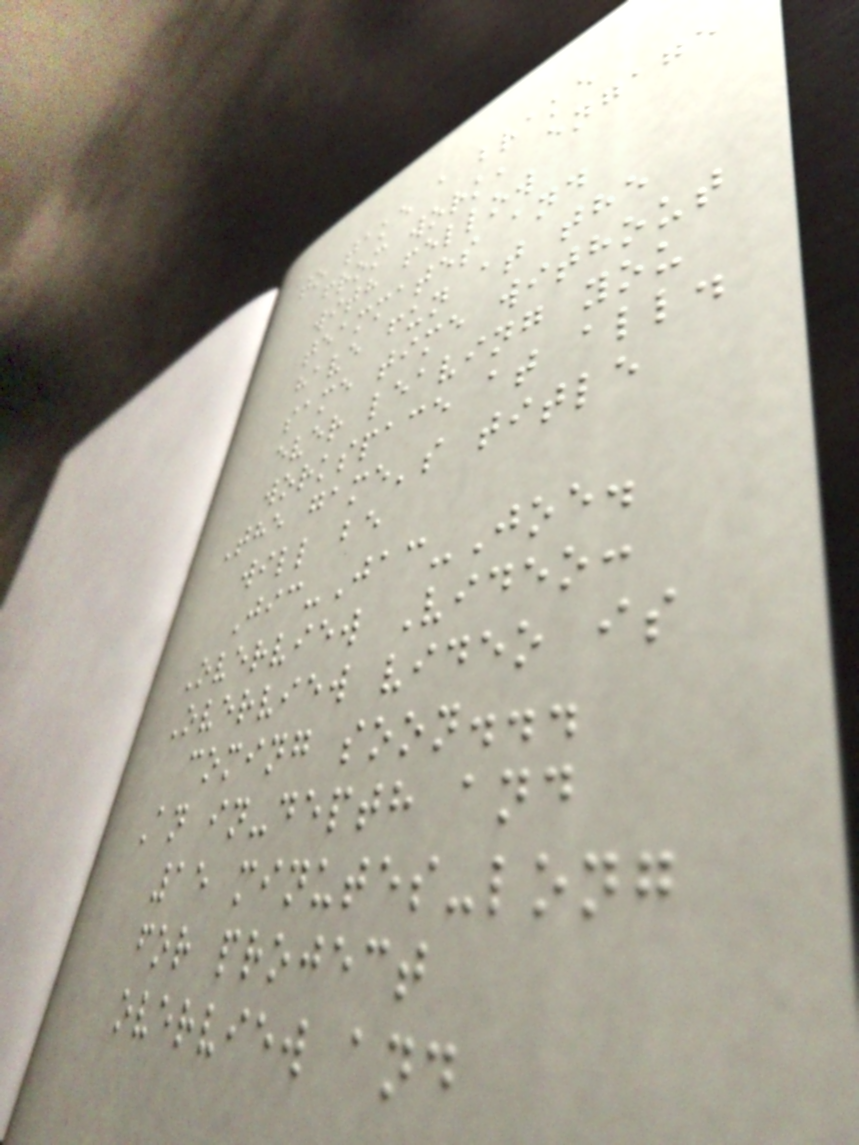to take a brake
from work, engage
with fellow
teammates and
have fun at the
same time without
ever leaving you
workspace at all.
The game's title
will be
Jic-Jac-Joe.
Overview Video:
Overview video is
coming soon...
An in-depth and
15 minutes-long
for project
overview and
